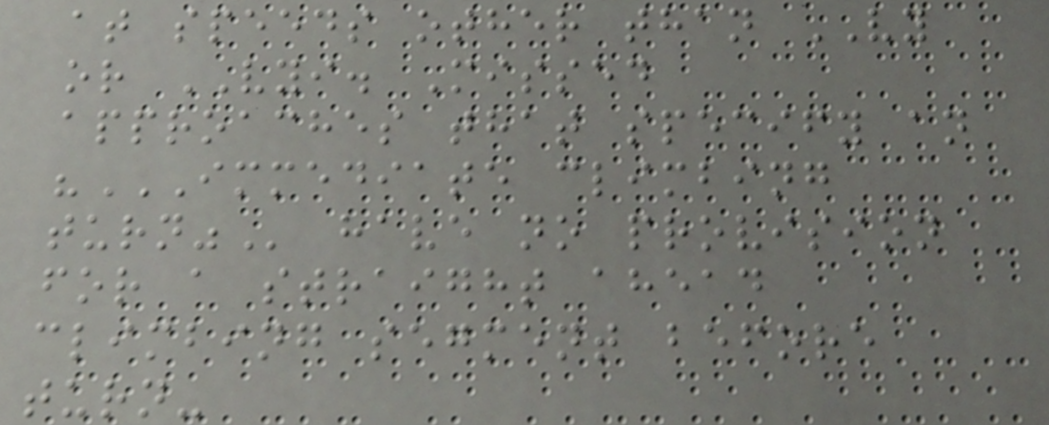at speeds other than VY
or VYI. Missed
approaches that specify an
"IMMEDIATE CLIMBING
TURN" have no provision
for a straight ahead
climbing segment before
turn-
